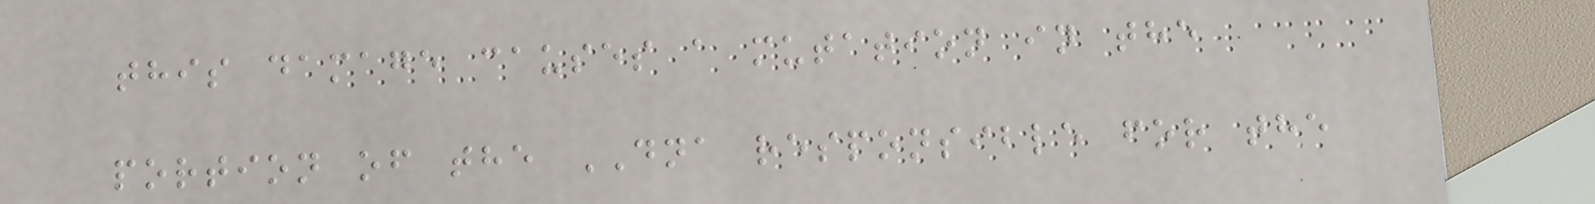this damage causes a mutation in the
portion of the DNA responsible for the
